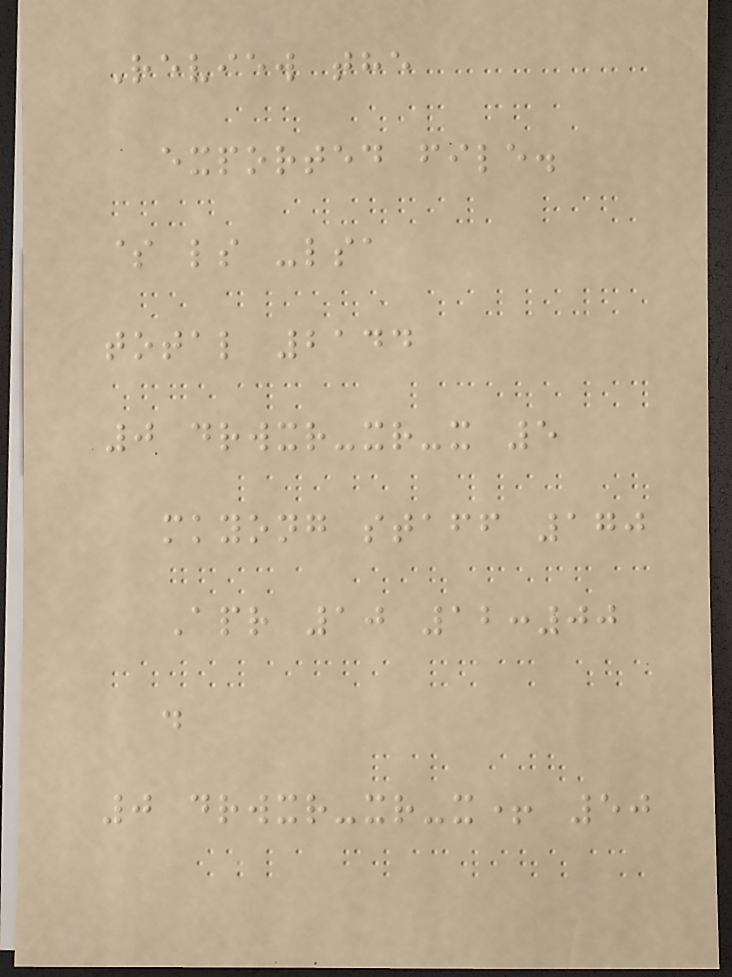Review the
exported file.
$ ls -lsa
total 2144
0 drwxr-xr-x 5
mkyong staff 170
Apr 10 12:00
.
0 drwxr-xr-x+ 50
